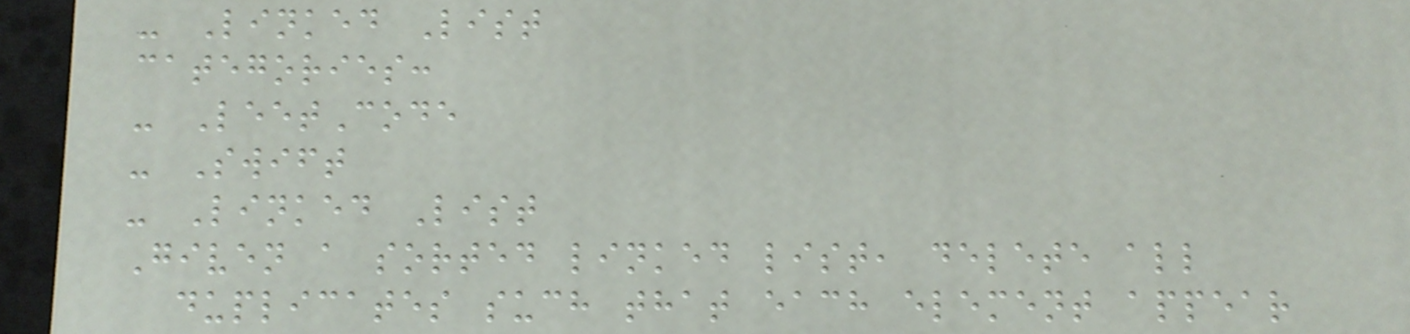- Linked List
categories:
- LeetCode
- Swift
- Linked List
Given a sorted linked list, delete all
duplicates such that each element appear
